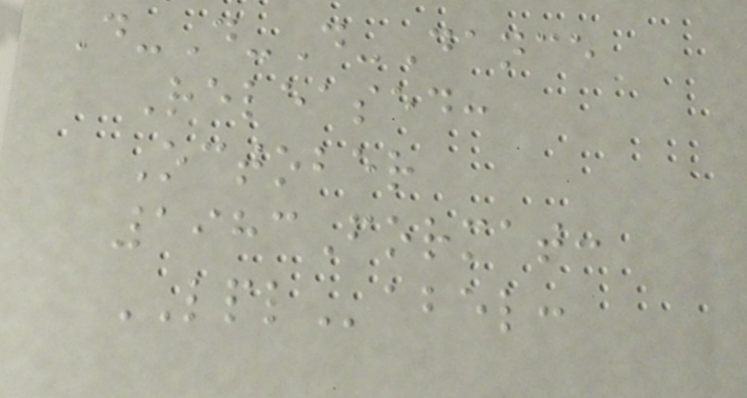D-D-D-Dance
Released:
October
1983Format:
LPLabel:
